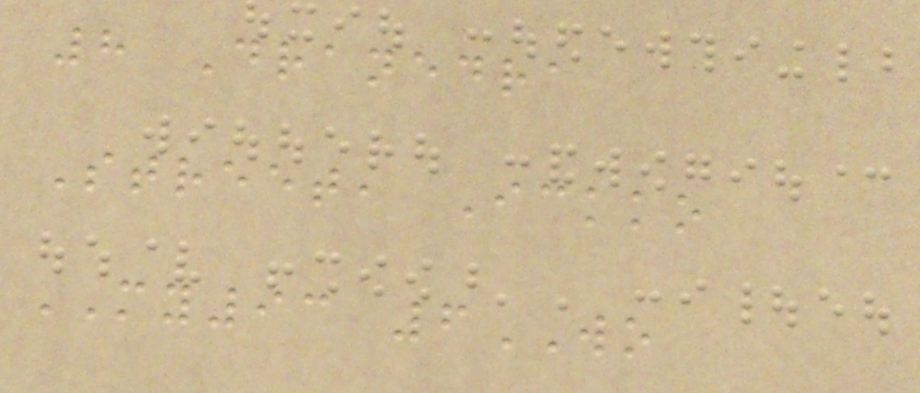8 Dranedra
Street, Ickko
MY93 6WO
